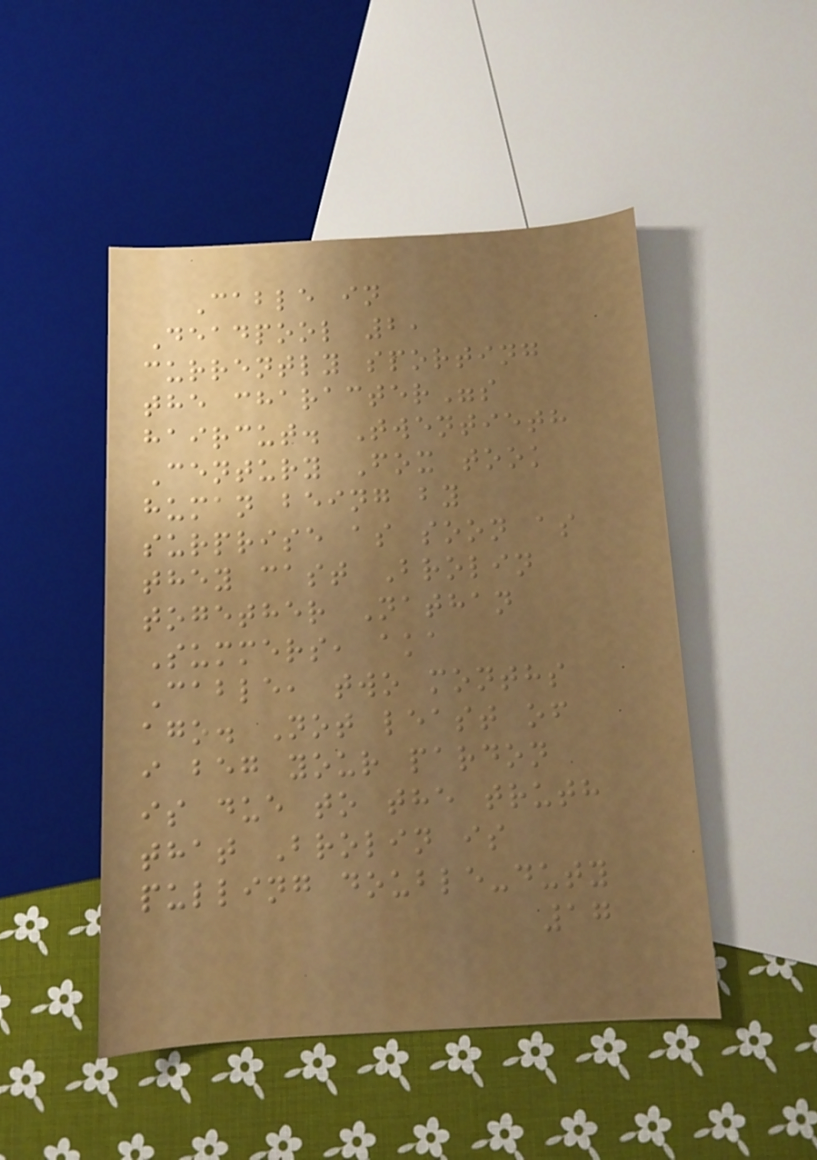Cable in
Deadpool 2,
currently sporting
the character"s
haircut. Twentieth
Century Fox took
human being by
surprise as soon as
they cast Brolin
together Nathan
Summers, aka
Cable, two months
ago. Not least of
i beg your pardon
is due to the truth
that Brolin is
pulling double-duty
17
